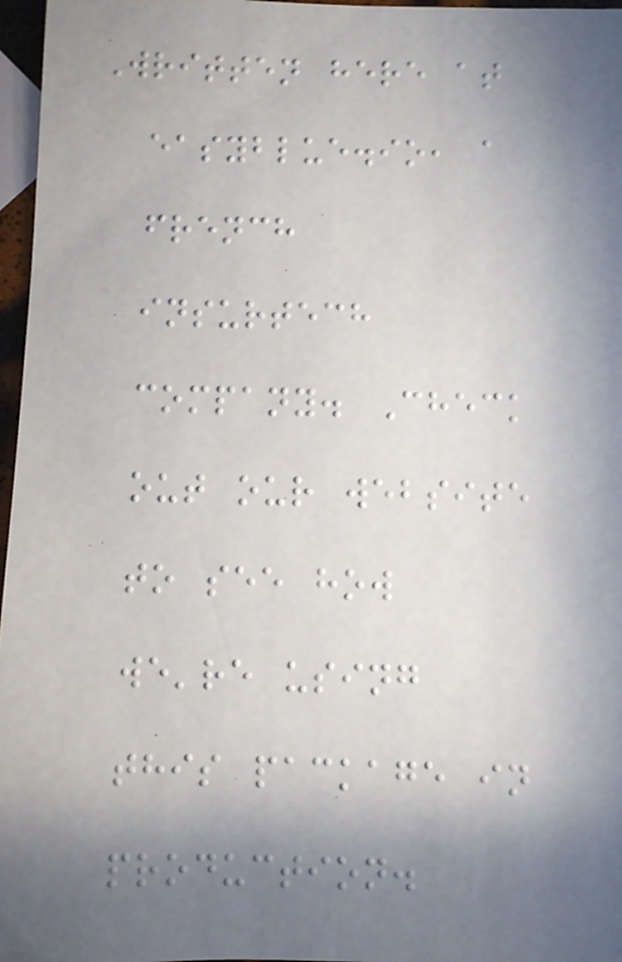Written here at
easyblue.io, a
french
insurtech
company. Check
out our website
to see how
we're using
this package in
production.
